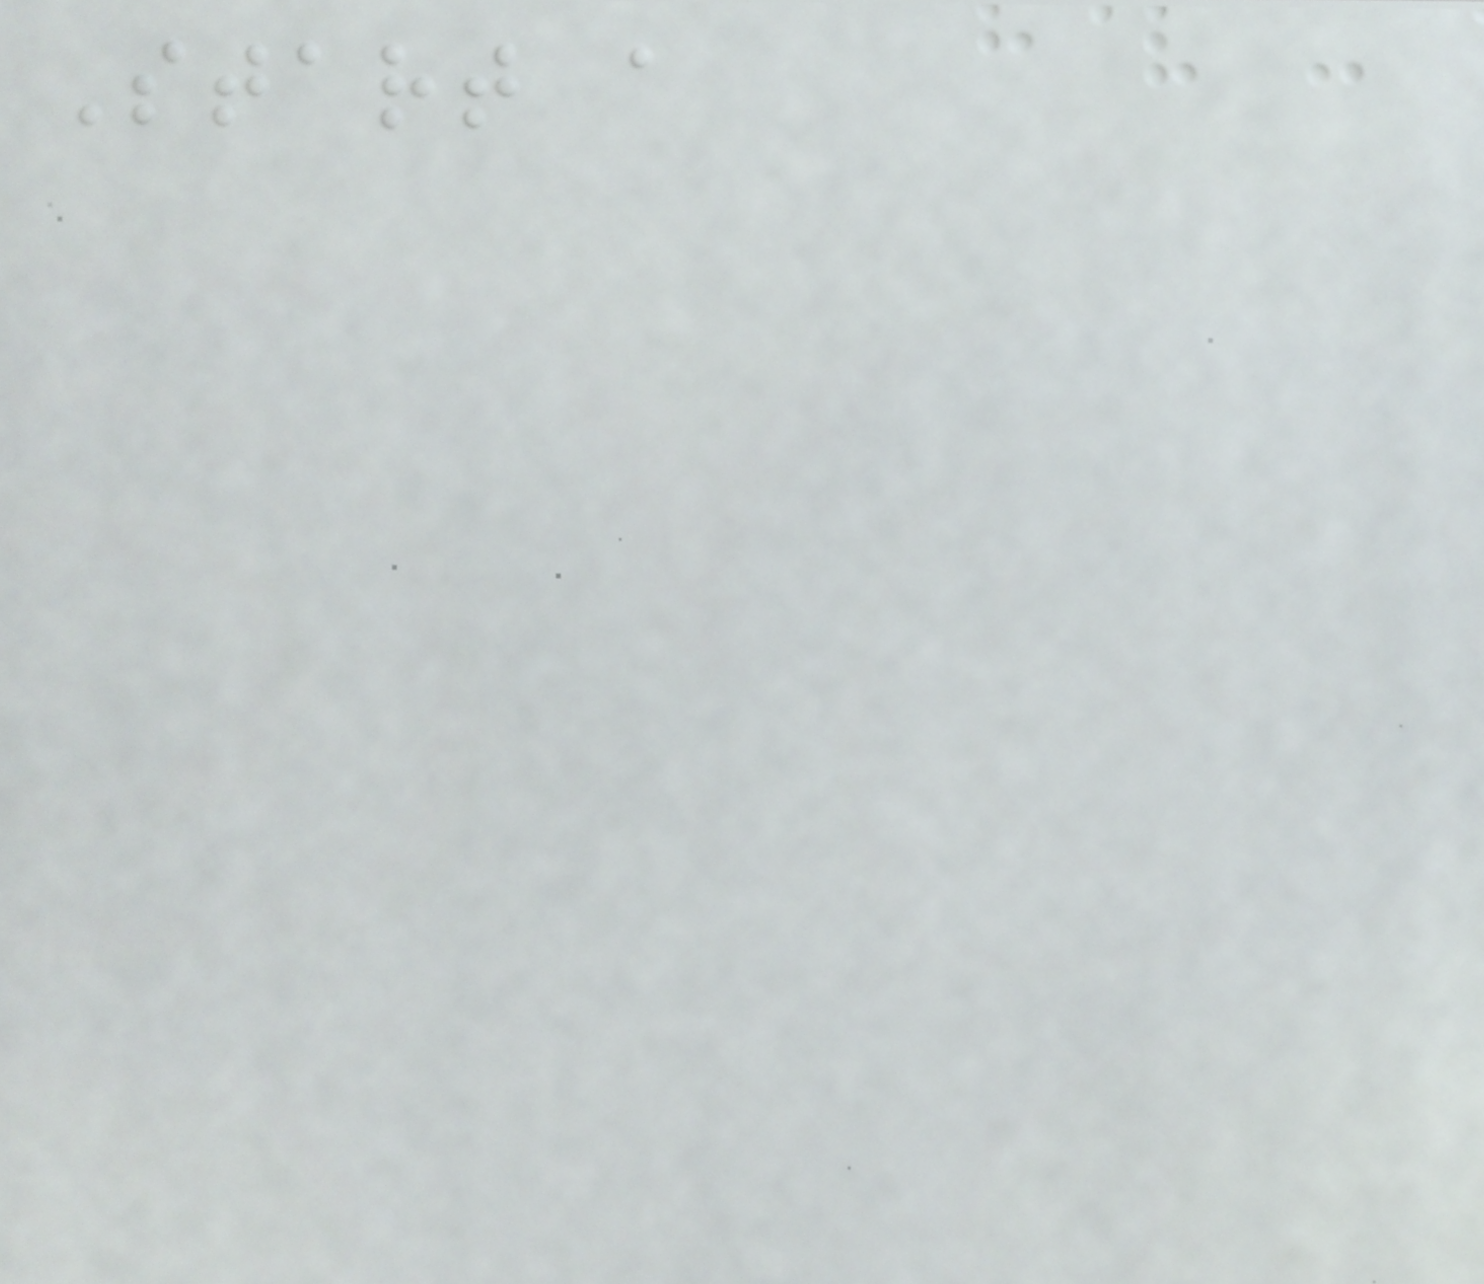Start a
